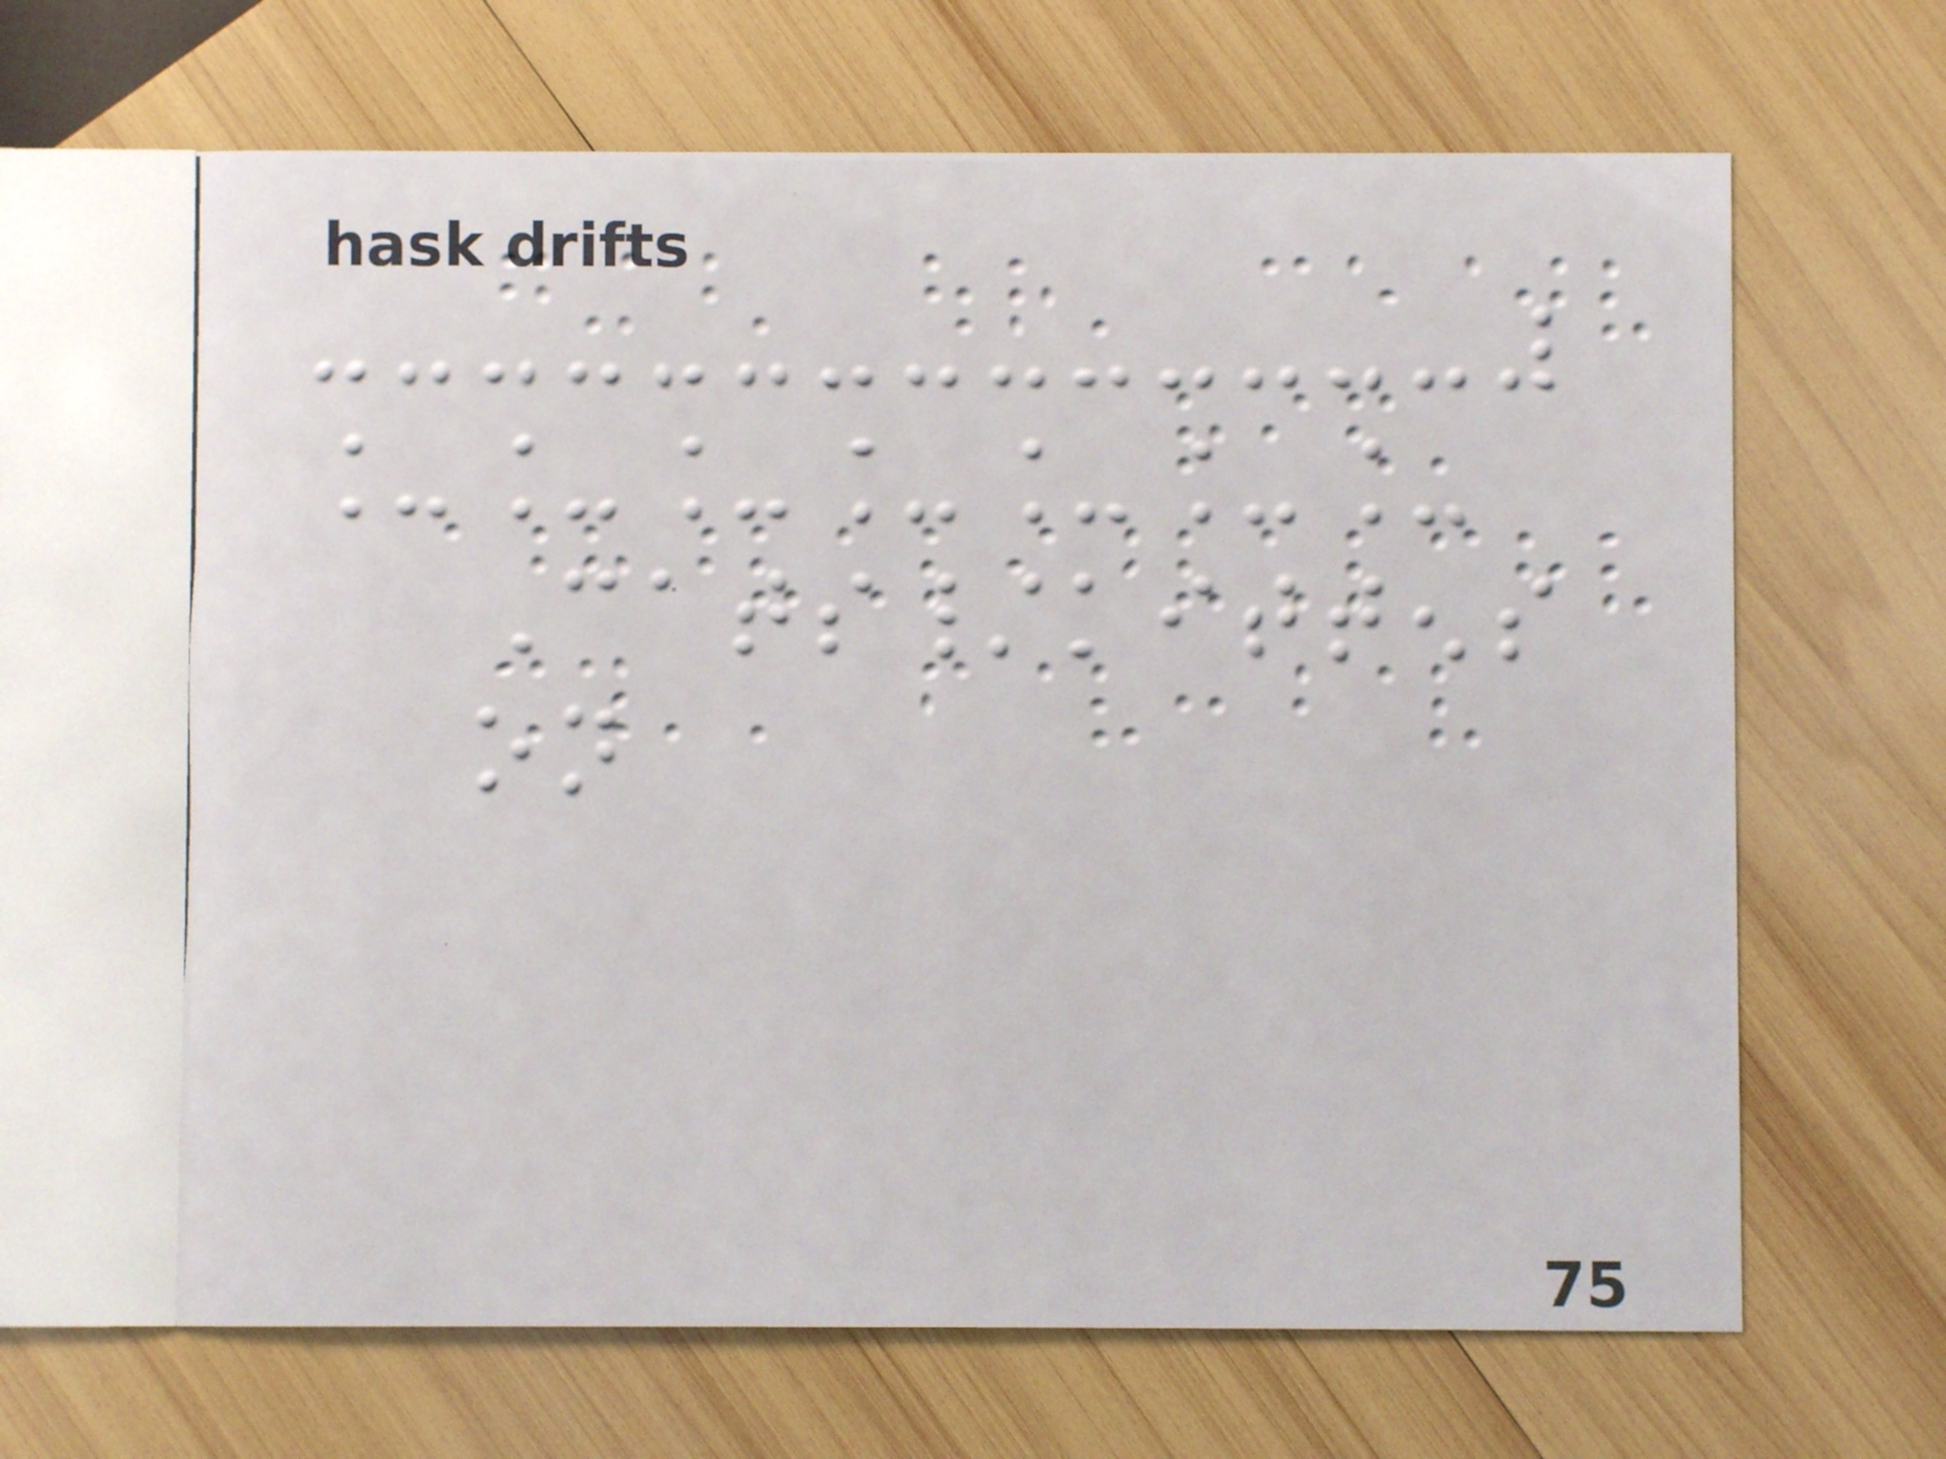_______
Cats/kittens
on
